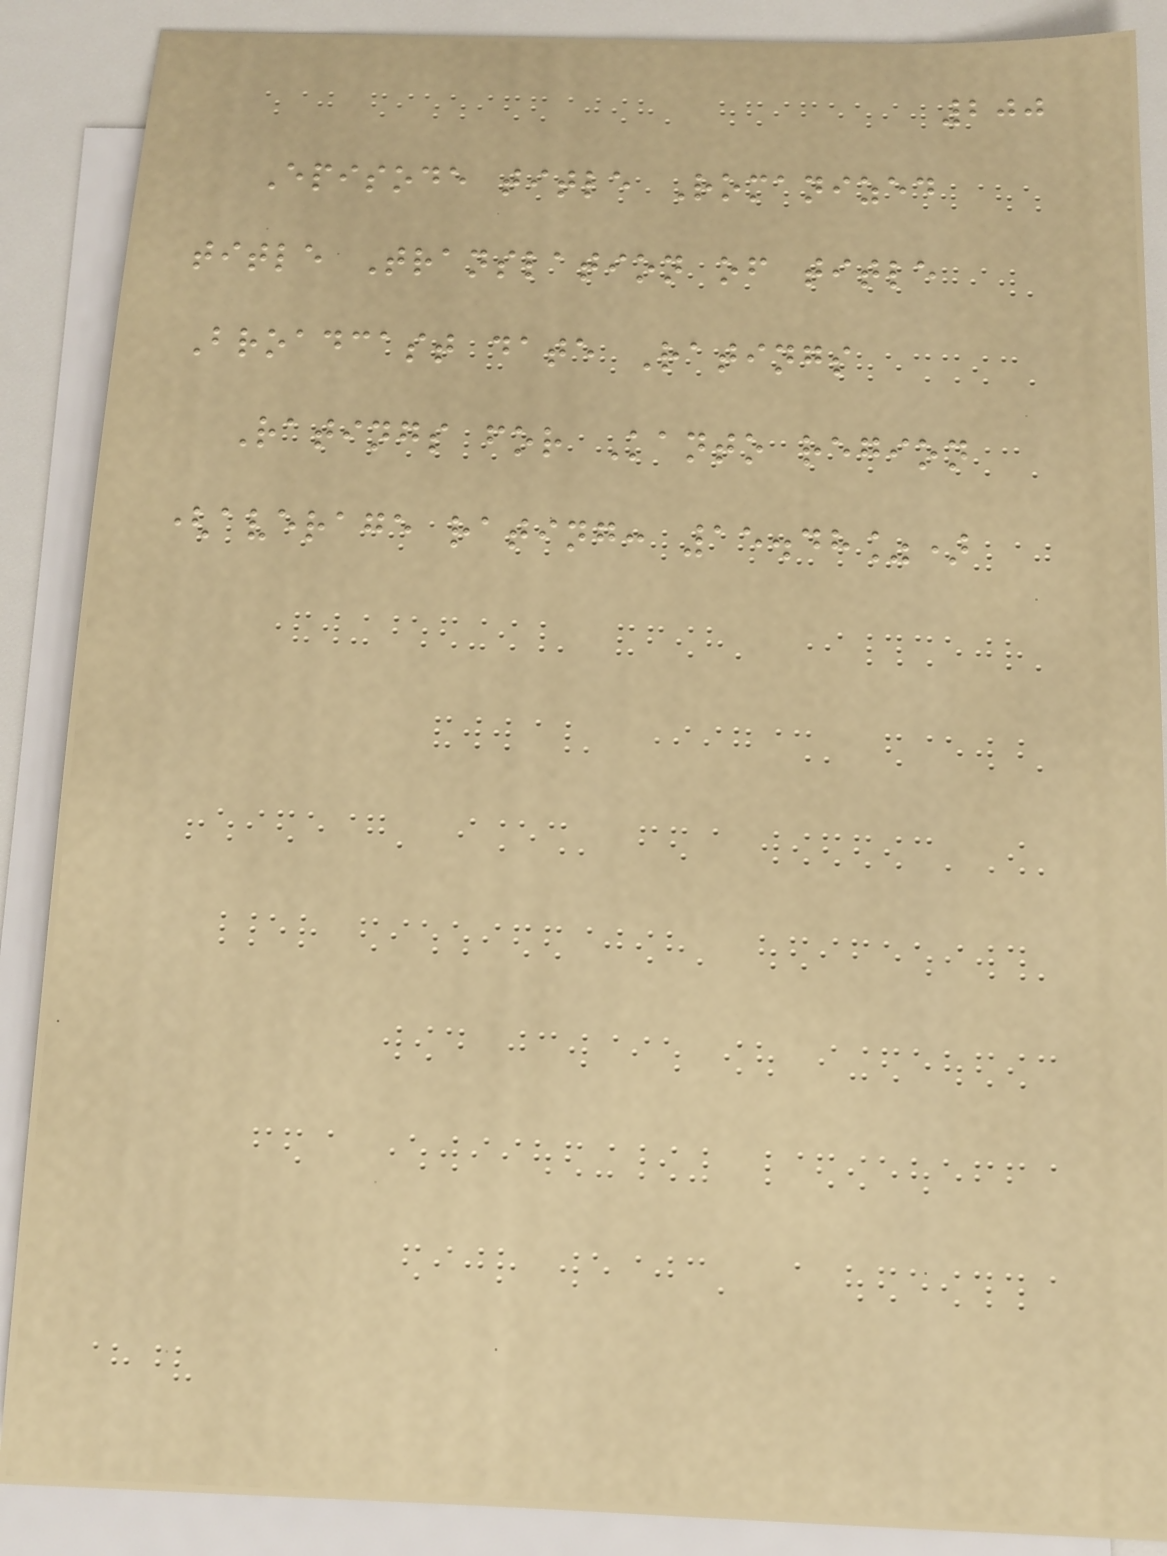200
Episode title Romanized
title Translation of title
Broadcast date Ratings
Ratings for Kanto region
(average rating: 15.48%)
